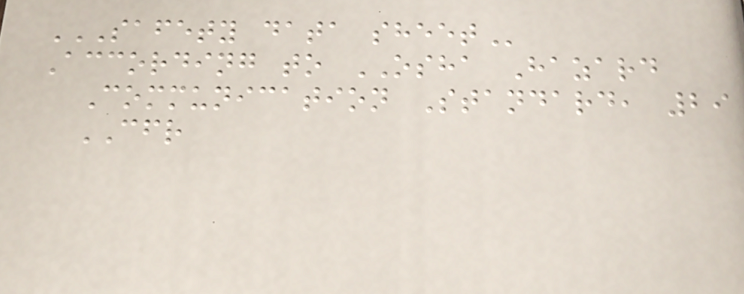SAFETY DATA SHEET
According to OSHA Hazard
Communication Standard, 29
CFR
